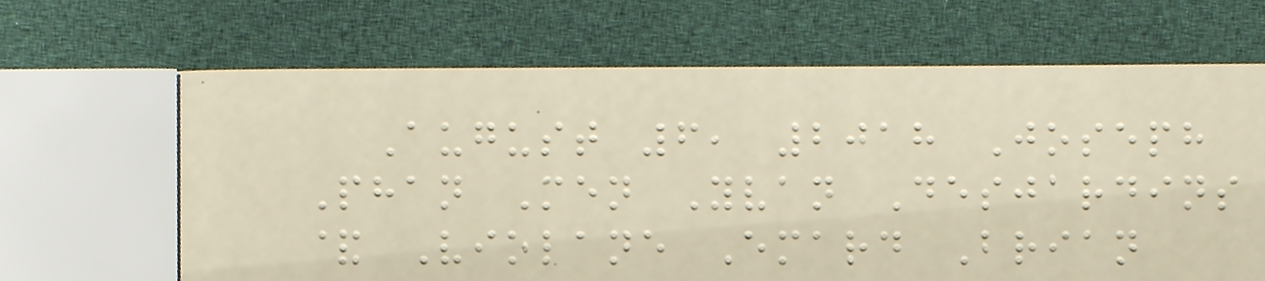August 6, 2018 Joseph
Phan Men Yvan Desjardins
& Violane Emard Brian
